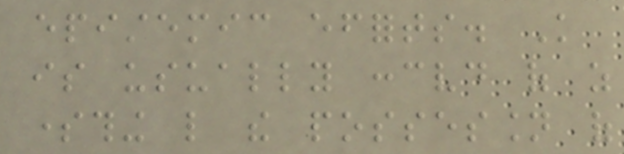epistemic efforts. Knowledge
is usually conceived of as
something like the possession of
